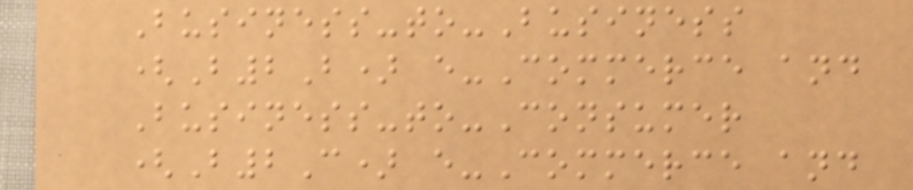Business-to-Business
(B2B) e-Commerce and
Business-to-Consumer
(B2C) e-Commerce and
